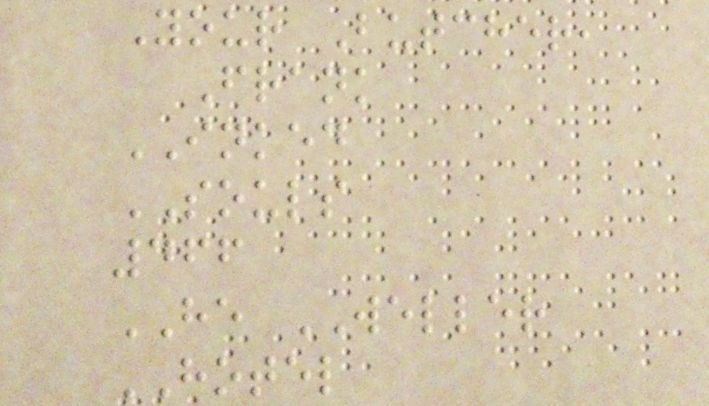Your Butcher,
Frank
INKED
SOULS
466
HE WELLER
HOTEL
